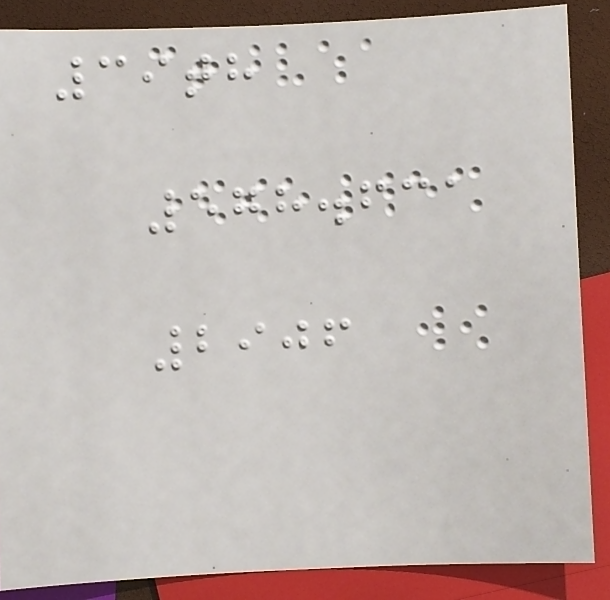39th
578.631
2906
